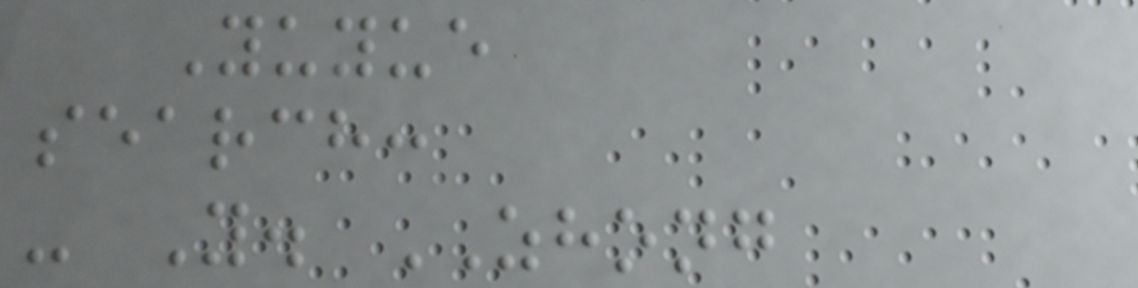Yuyue
search:
- Y. ZHONG
